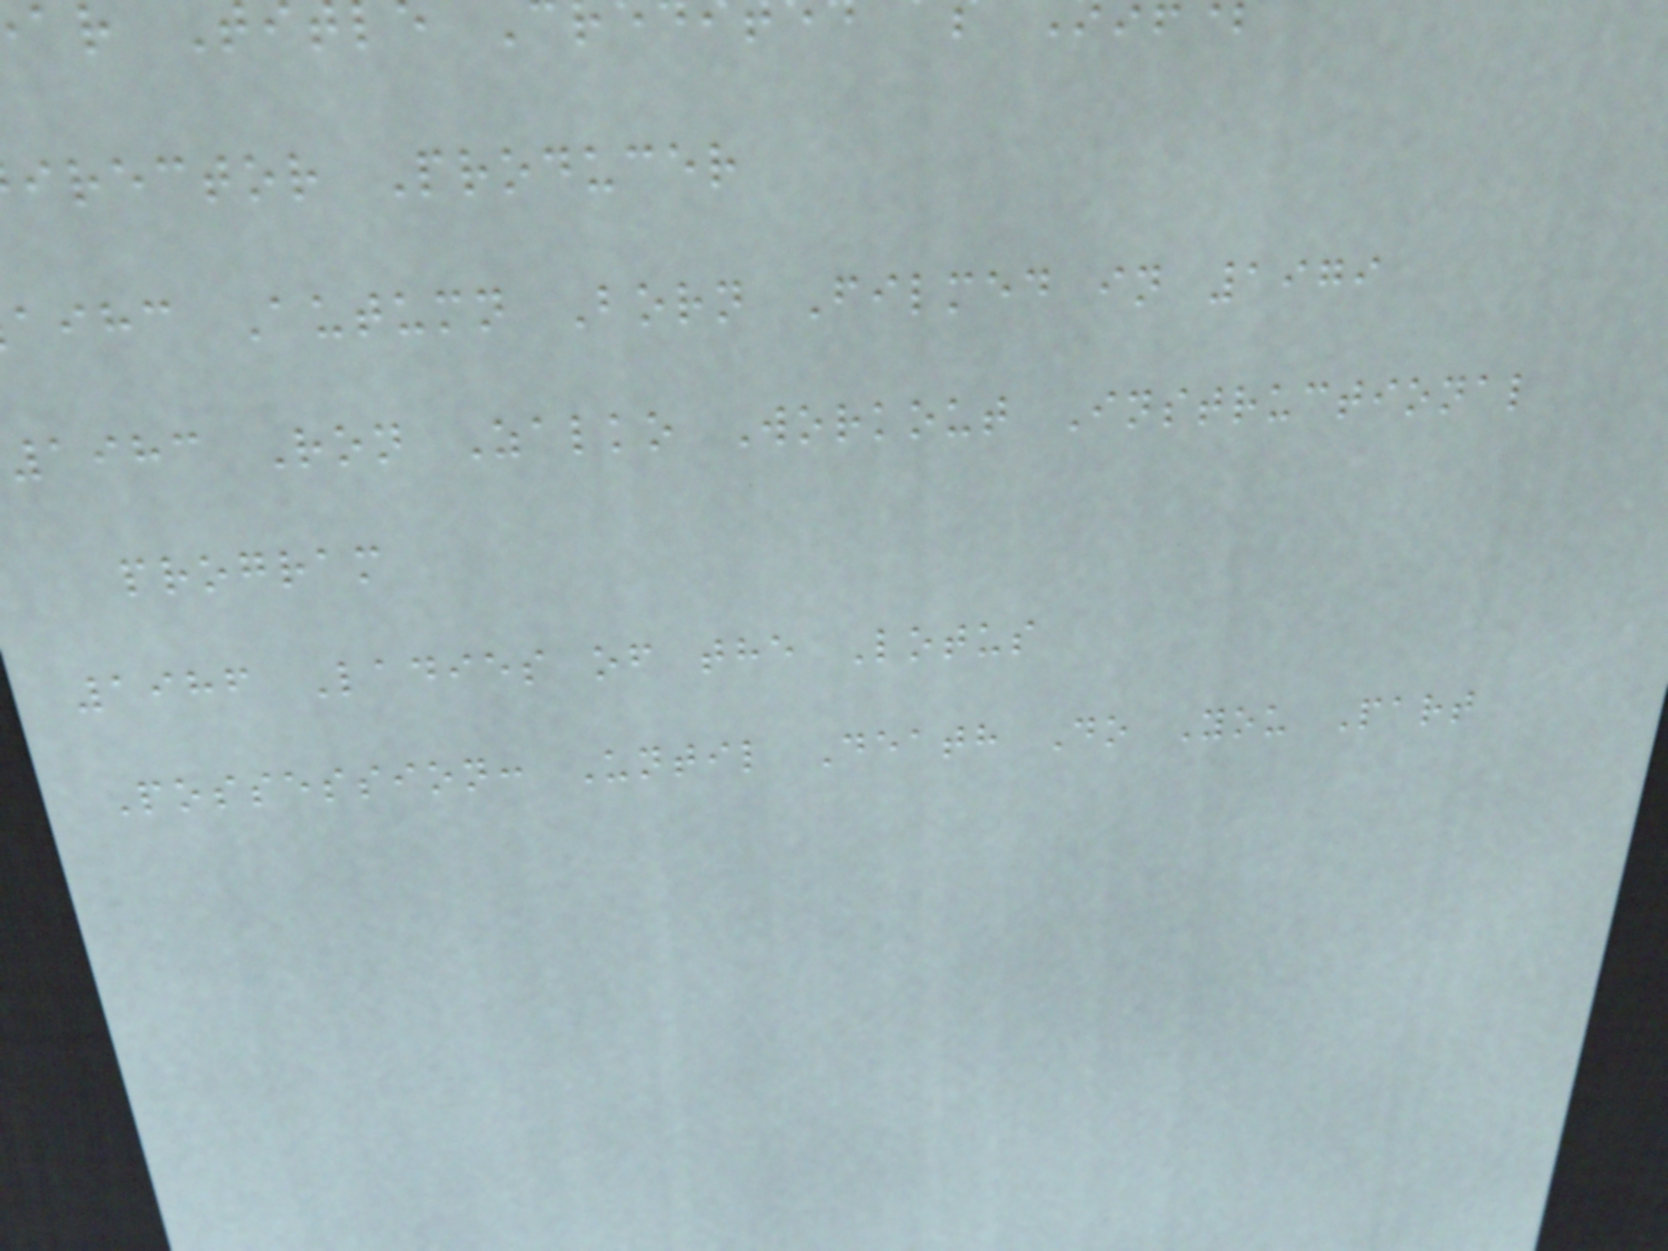irector Producer
aihc Autumn Born Filmed in 1979
1983 Ron Zalko Workout Instructional
program
1986 Ladies of the Lotus
Possession: Until Death Do You Part
